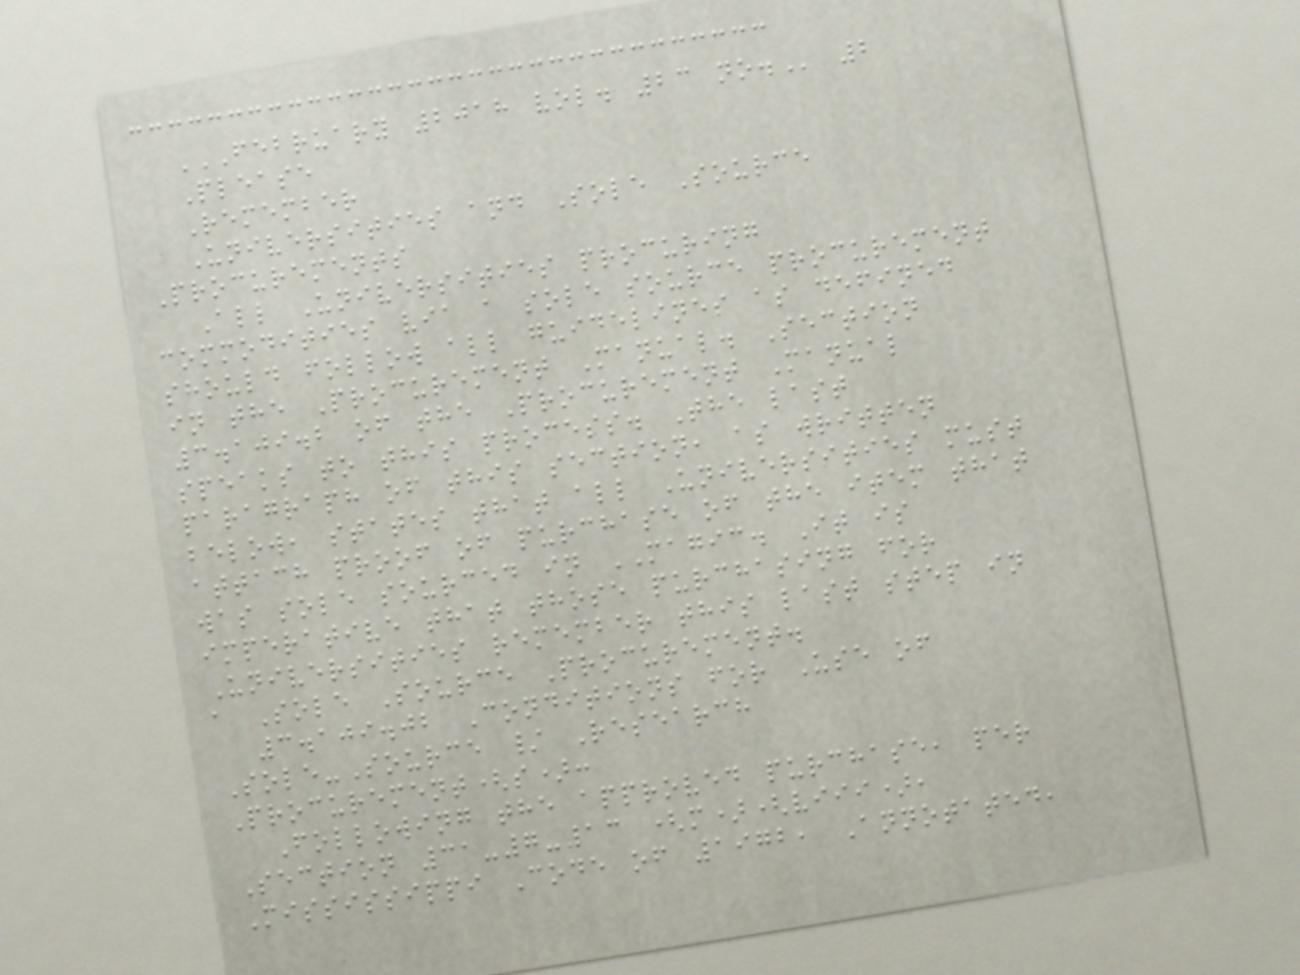FEBRUARY 2018 VOL. 23 NO. 2
Please
Remember
Universities and Sole Source
Procurements
All Universities procuring
commodities via a sole source procurement
should follow all guidelines as defined
in the Procurement Manual. Section
3.109.2 of the Procurement Manual
speaks to this process. The last
paragraph of this section, as written
below, states that all Universities must
attach proof of purchase of the item that
was sole sourced in MAGIC. It is
imperative that those purchasing for
Universities remember this last step in
a Sole Source Procurement.
3.109.02 Conditions for Use of
Sole-Source / Research
Procurement(s):
Following the approved purchase, per
Section 31-7-13 (m)(viii),
Mississippi Code of 1972, Annotated,
